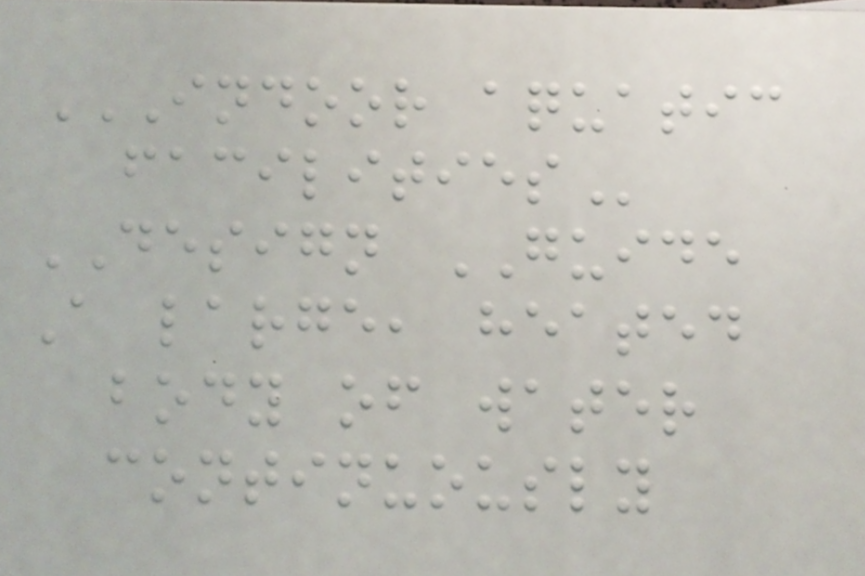INDOOR AQUATIC
FACILITIES
DESIGN GUIDE
A large, heated
body of water
continuously
